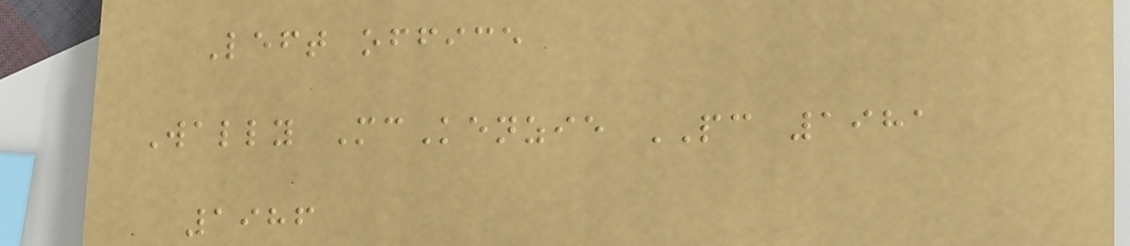Left office
Wally McKenzie PC 1981
1986
